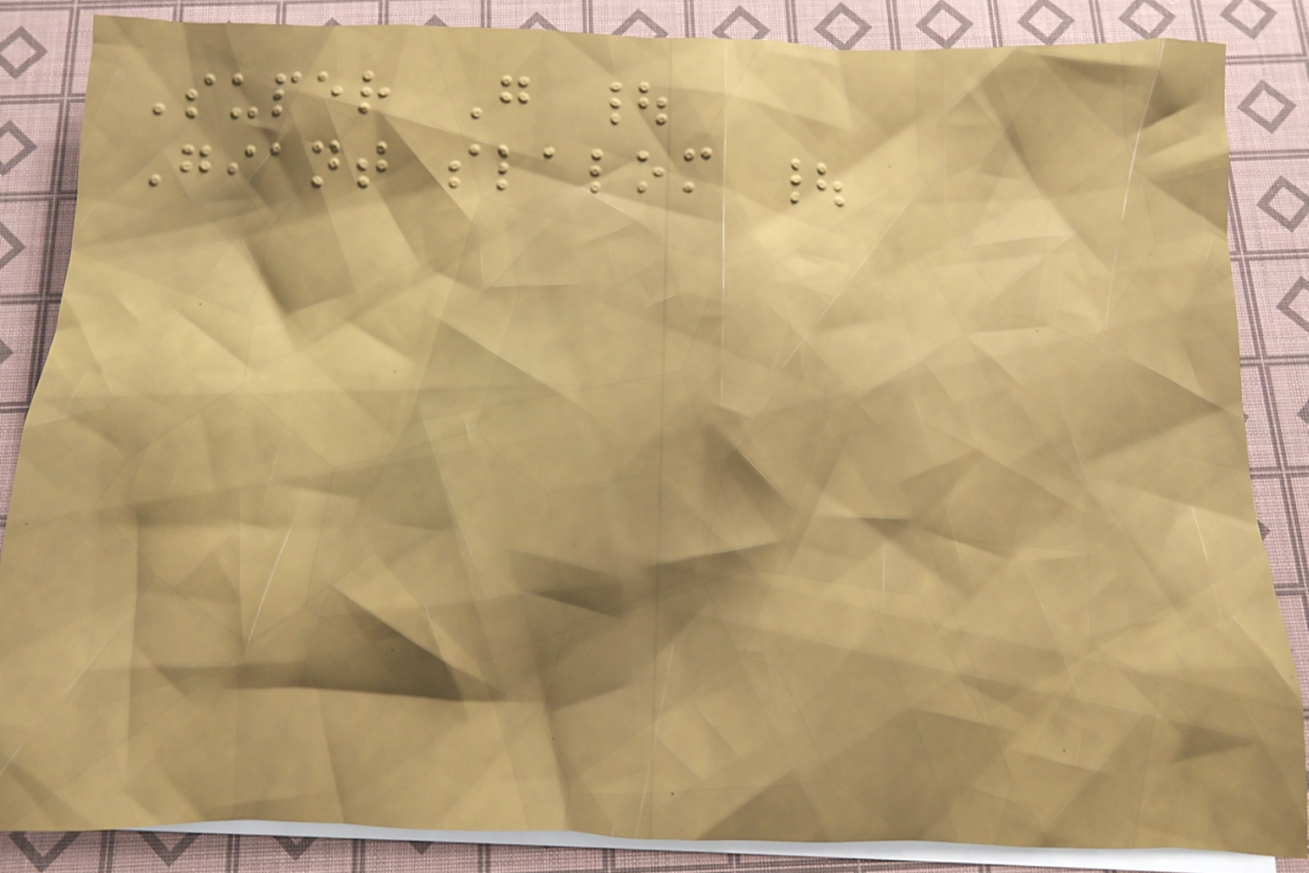Super G |
Giant slalom |
